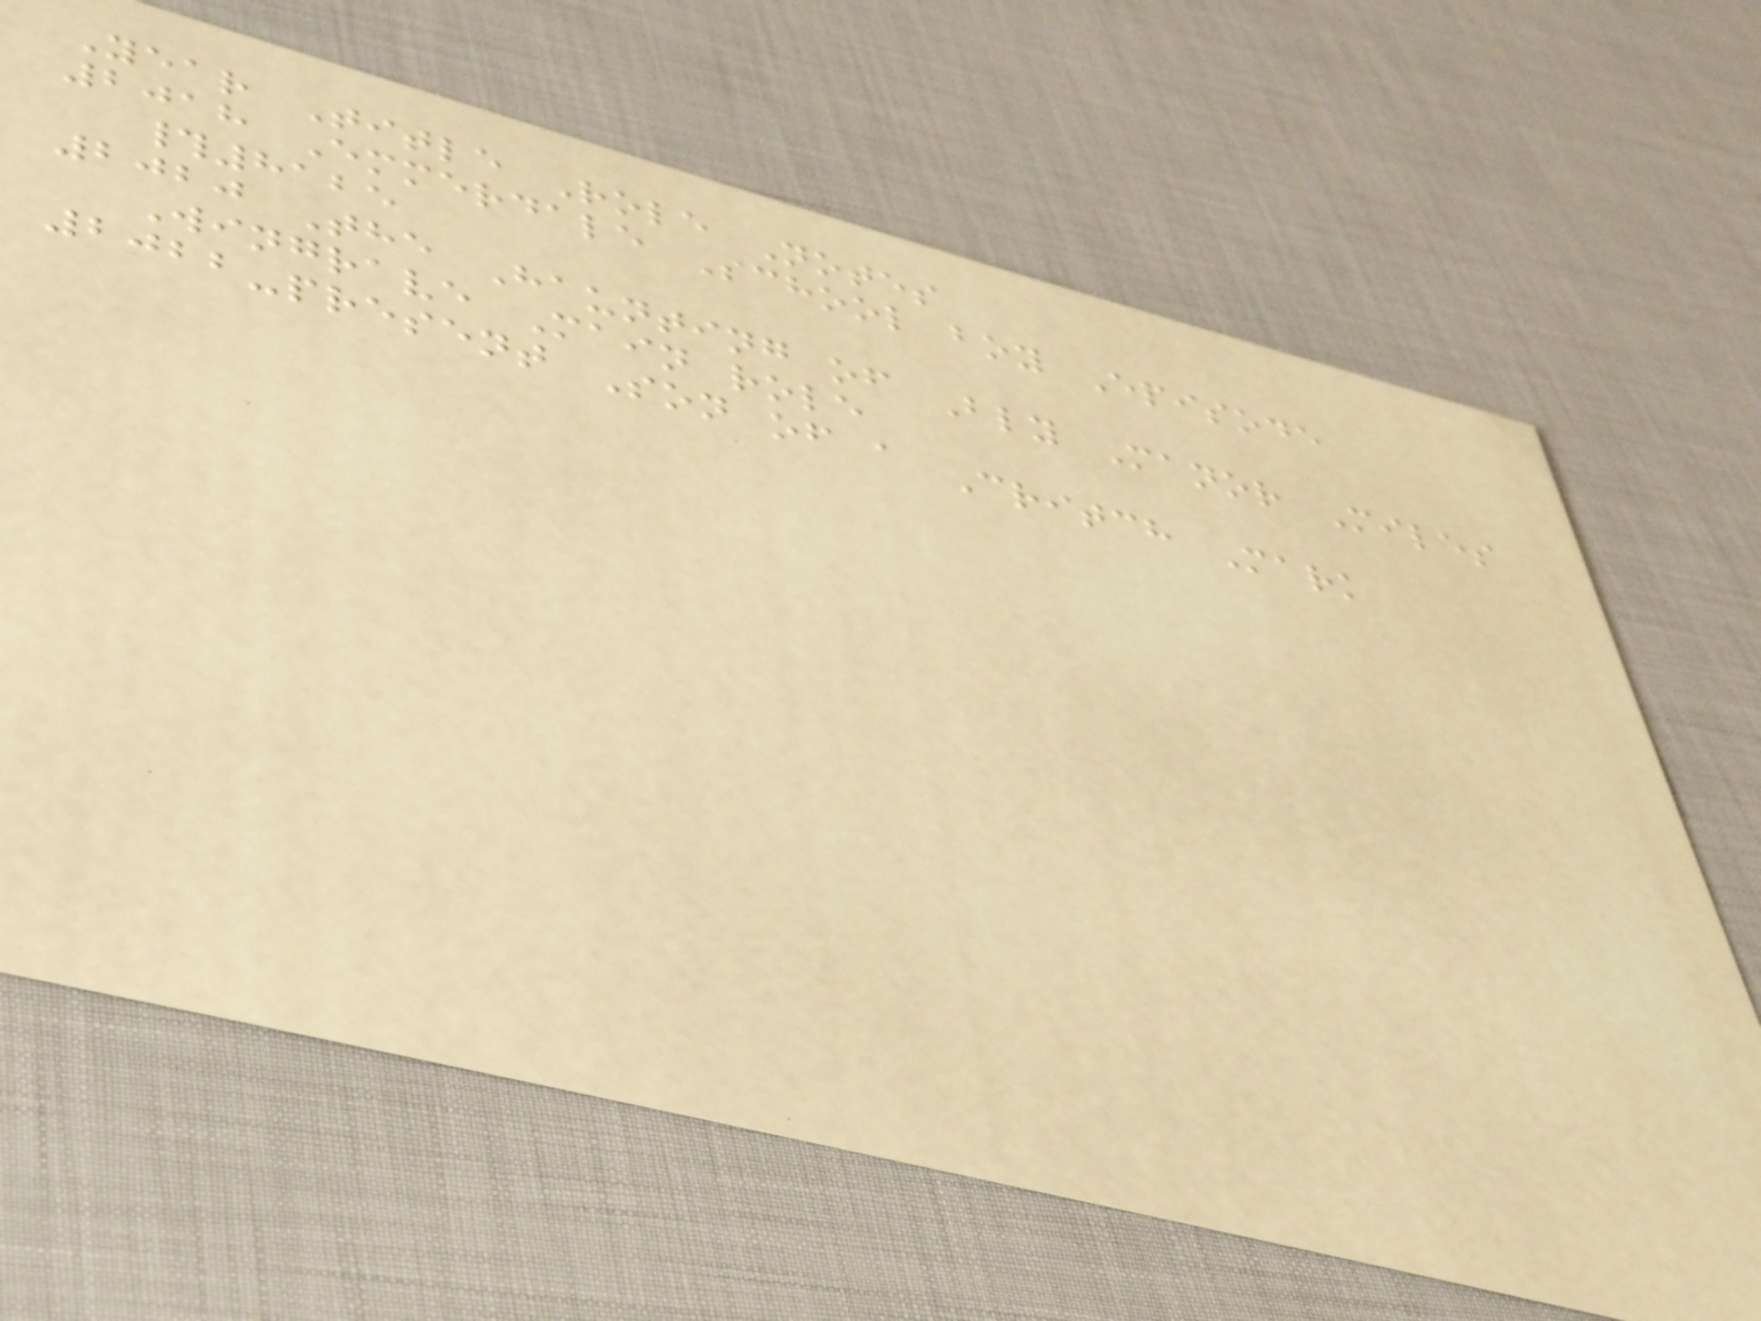Year Title Role Notes
2018 Emmerdale School boy Episode
#8125
2020 The Haunting of Bly Manor Miles
Wingrave Main role
2022-present Son of a Critch Mark
